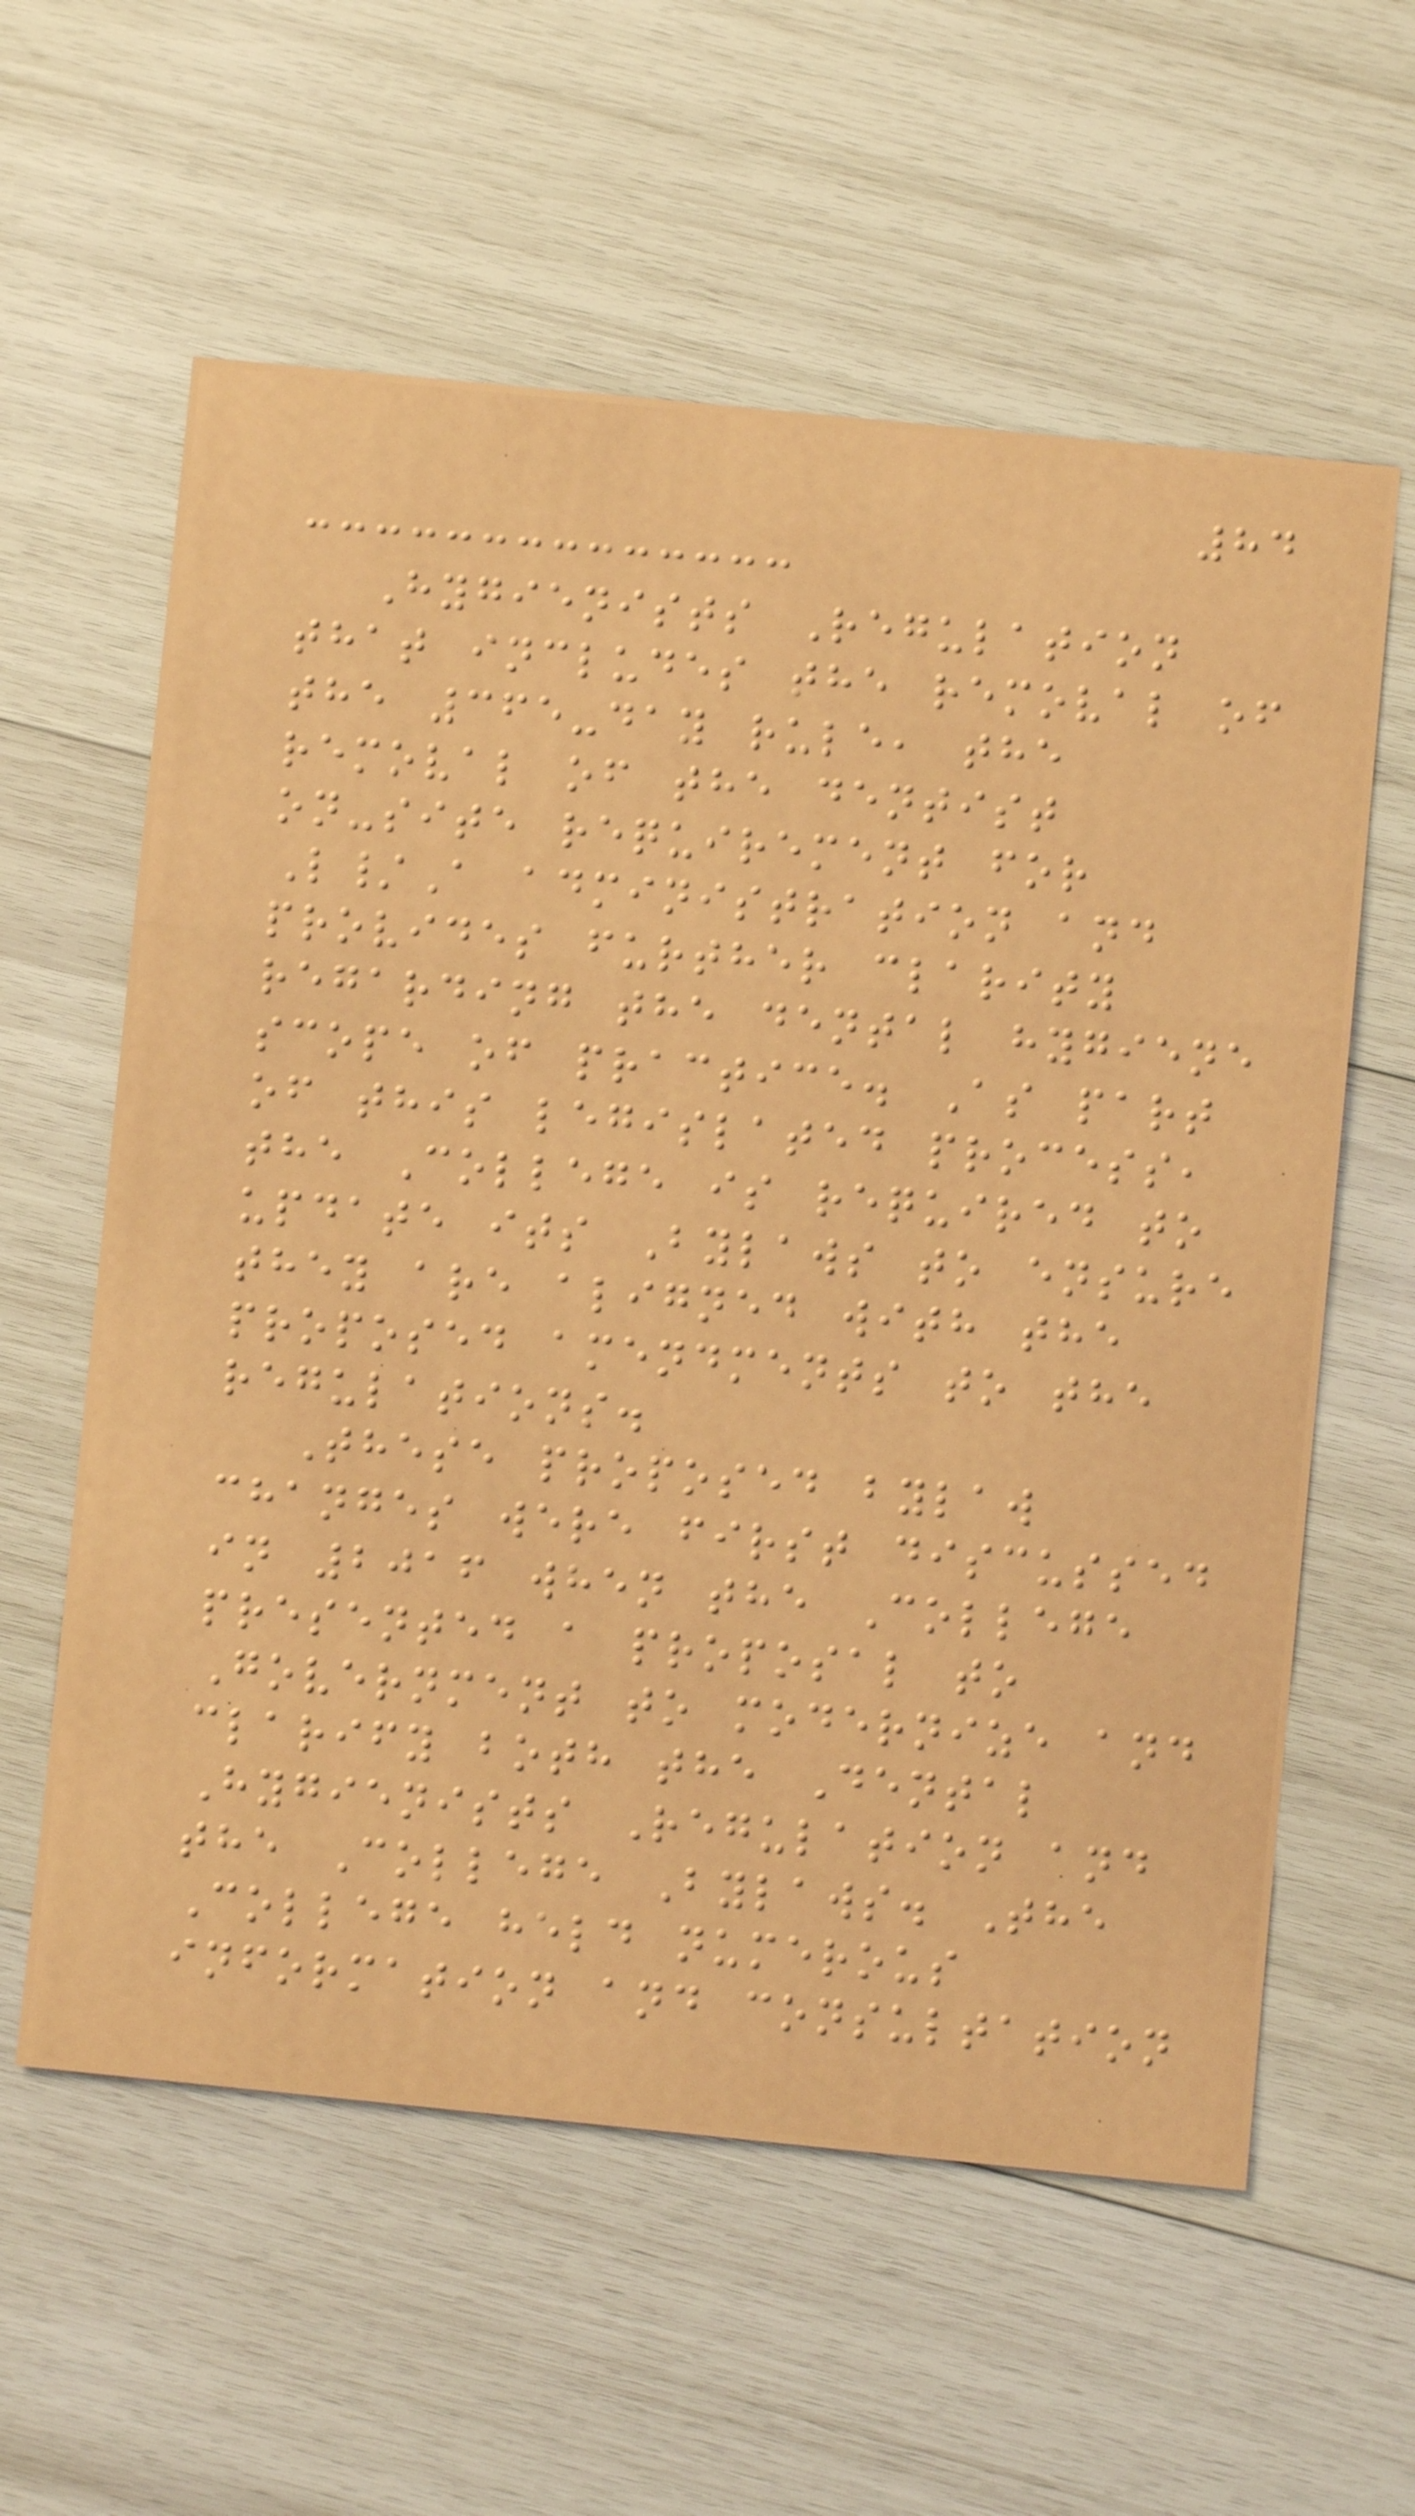84
Hygienists Regulation
that includes the removal of
the 365-day rule, the
removal of the dentist
on-site requirement for
L/A administration and
provides further clarity
regarding the dental hygiene
scope of practice. As part
of this legislated process,
the College is required to
update its Bylaws to ensure
they are aligned with the
proposed amendments to the
regulations.
These proposed bylaw
changes were first discussed
in 2016 when the College
presented a proposal to
Government to modernize and
clarify both the Dental
Hygienists Regulation and
the College Bylaws. The
College held numerous
information and consultation
